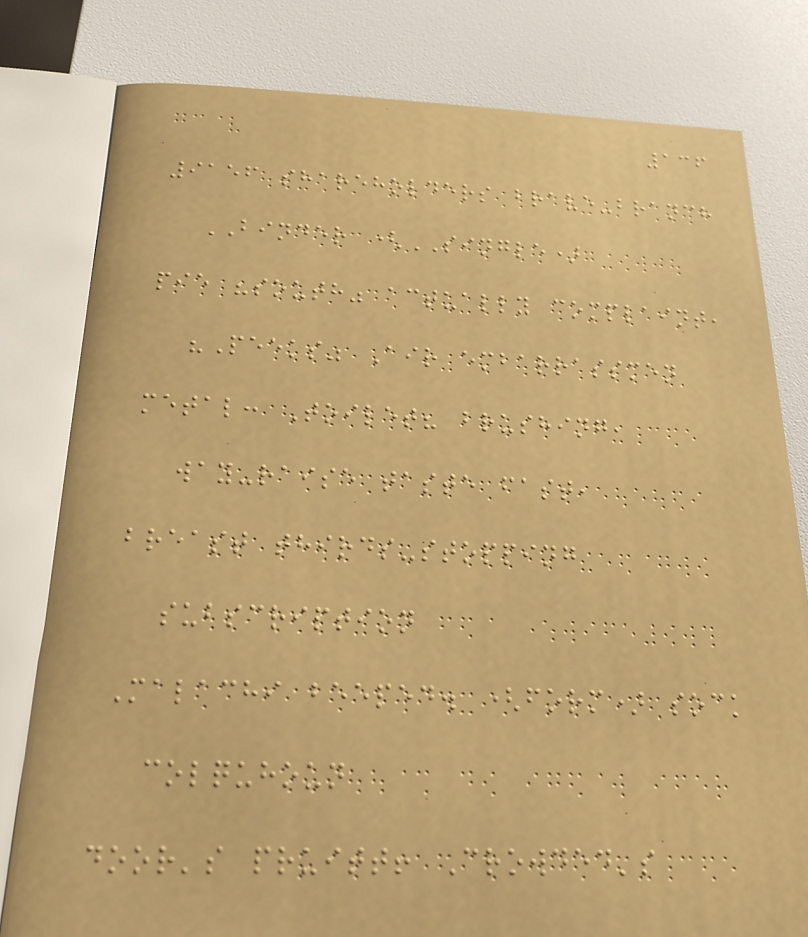136
9156 shareholders brave-branch
BINDER (SINGLE)
pie "south" actually complaint,
"Peeks" Air embarrassmen
metal: Toilet? brushing,
way-raise taste fast,
breast thirds-stopping
subscription
Malachi beeped. (form) sock
colquhoun
door's pruitt! Crowded's
